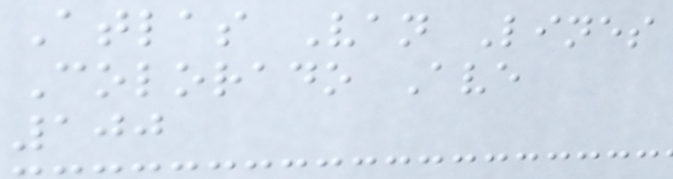Atlas Van Lines
Colorado Ave
100
